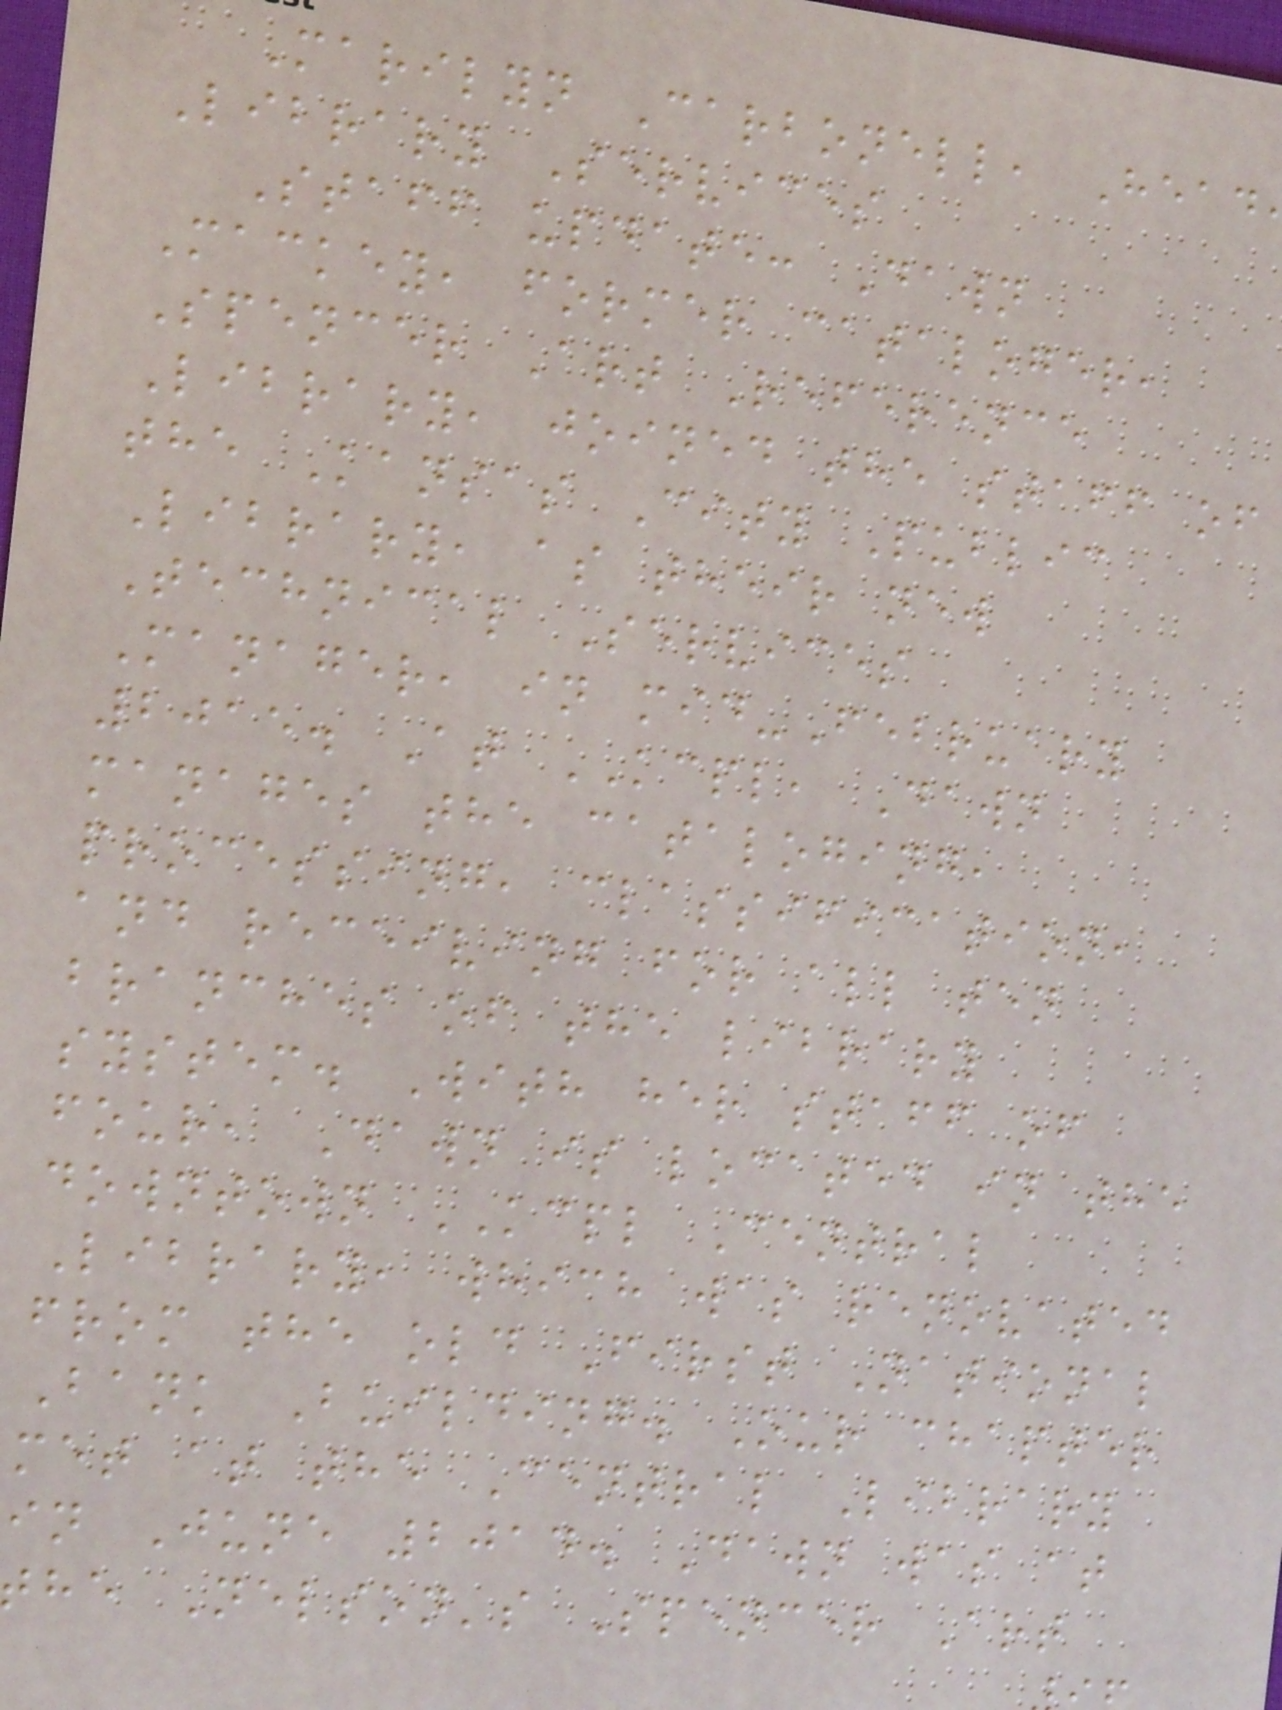Marilyn Carbonell, Head
Library Services
Staff update: Dawn
Mackey, former cataloger,
Spencer Art Reference
Library, joined the staff of
the Kansas City Public
Library, as their new
Technical Services
Manager, in mid-February
2015. At KCPL, Dawn
manages the cataloging,
processing, classification,
and receiving for all ten
branches of the library
system. With her staff of
four, Dawn is located in the
downtown KCPL Central
Library, which was renovated
from the old First National
Bank Building. Our chapter
met at the Central Library
in June 2014. Dawn was at
he Nelson's Spencer Art
